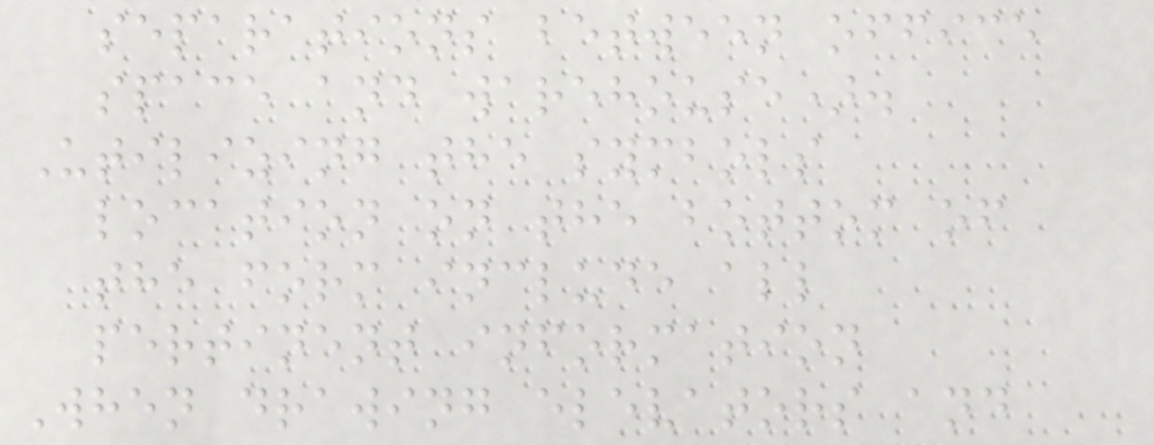separations between office
space and warehouse).
Utilizing the symbols
location on the bottom of
the form include all
pertinent information
When drawing elevators and
